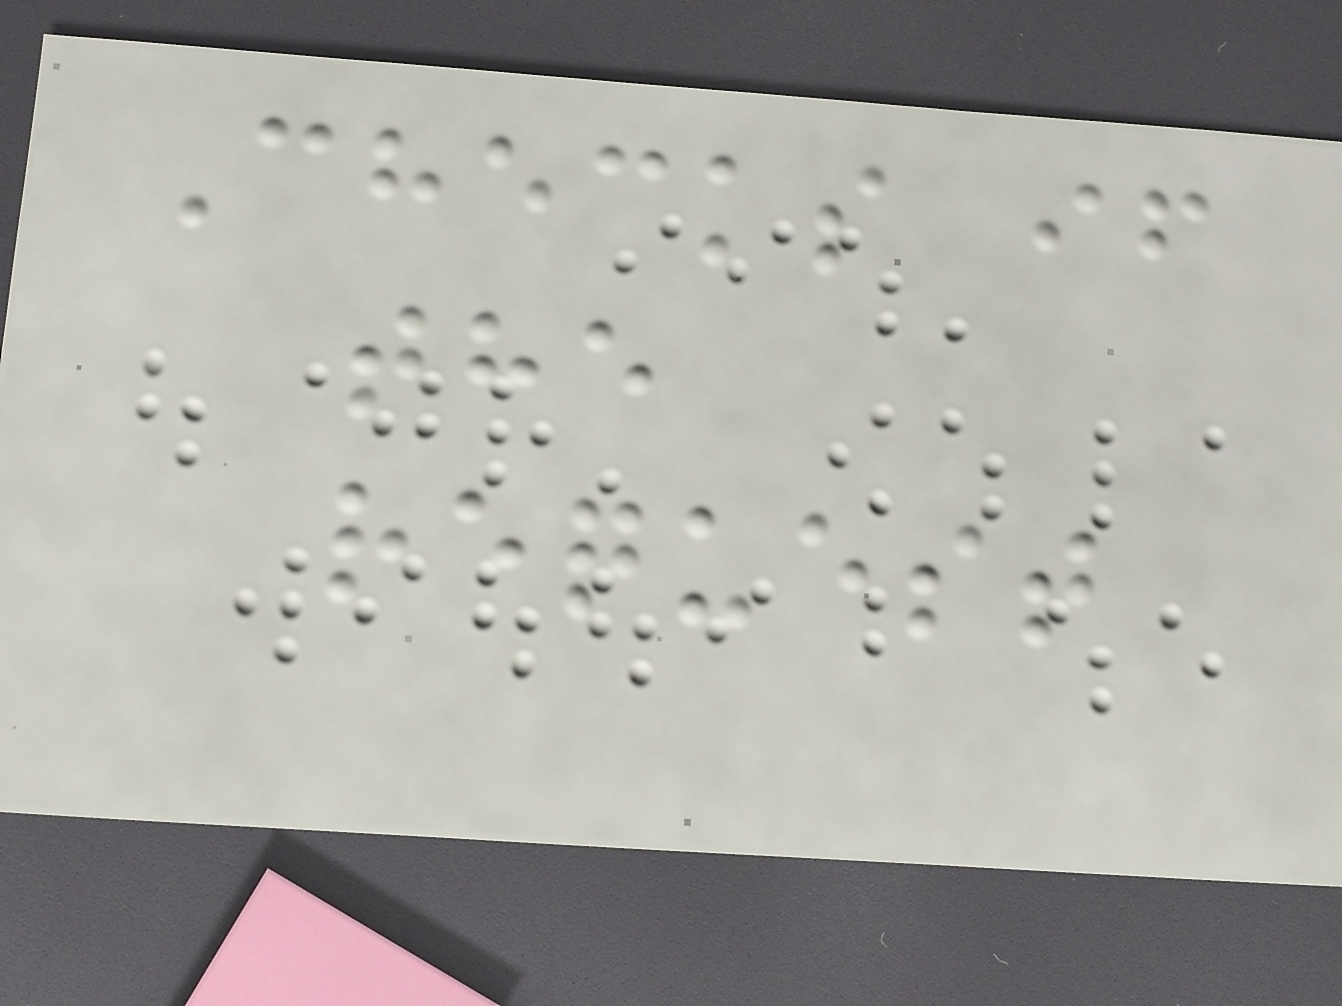Checks if
the
request
